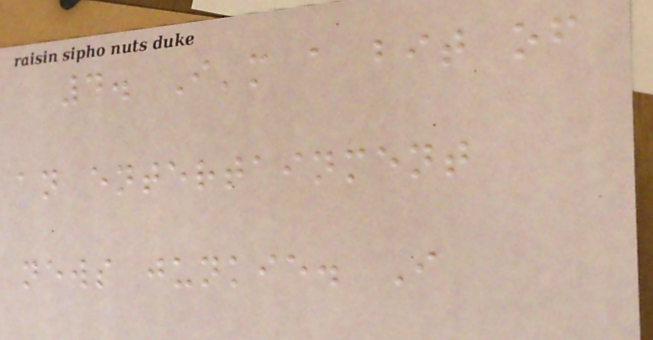4. I'm a bit of
an entertainment
news junkie. I
